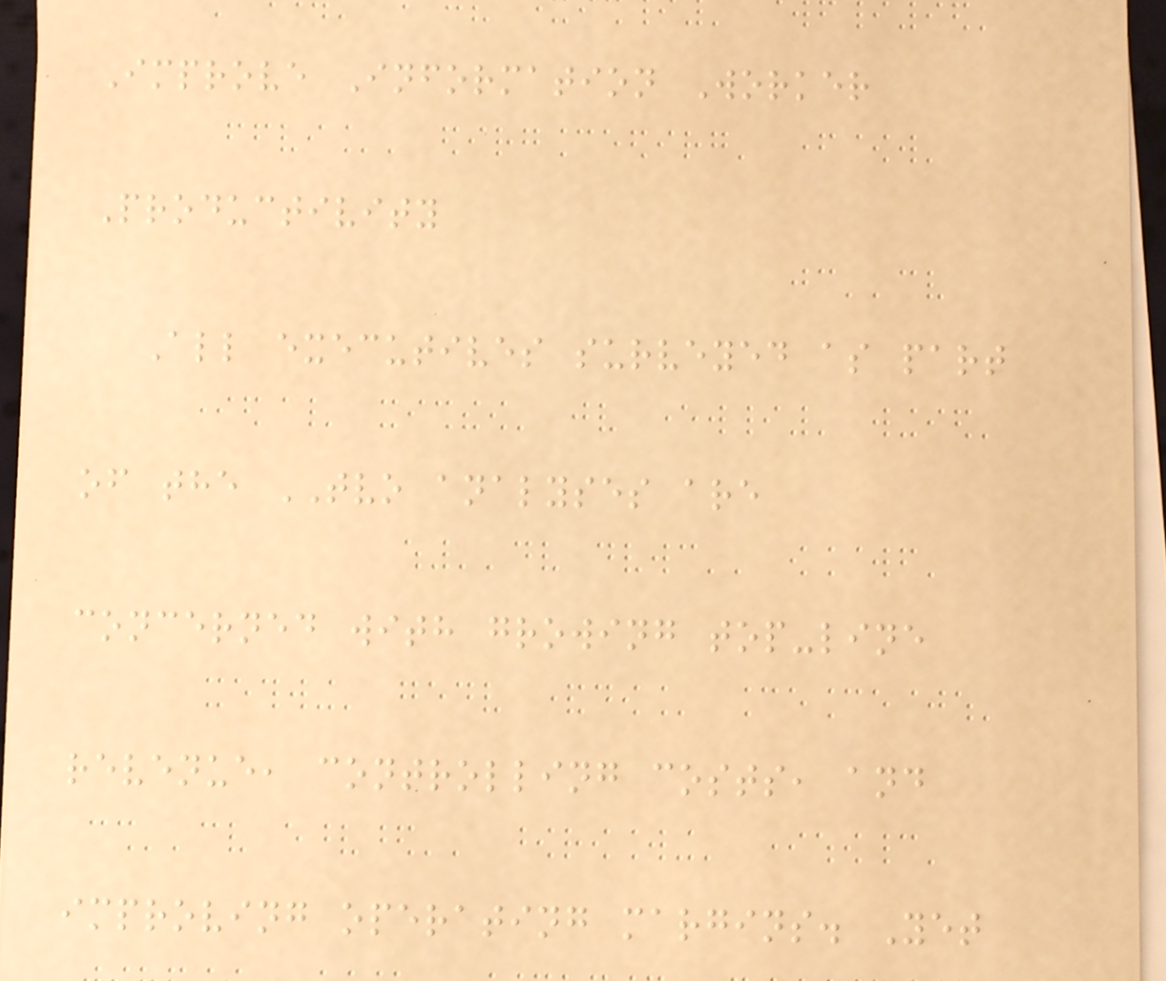Improve Information Worker
Productivity
All executives surveyed as part
of the TVO analyses are
concerned with growing top-line
revenue, controlling costs, and
improving operating margins. Yet
